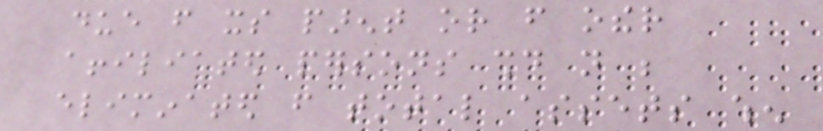due from its parent or from other
affiliated persons should not be
eliminated from total assets when
